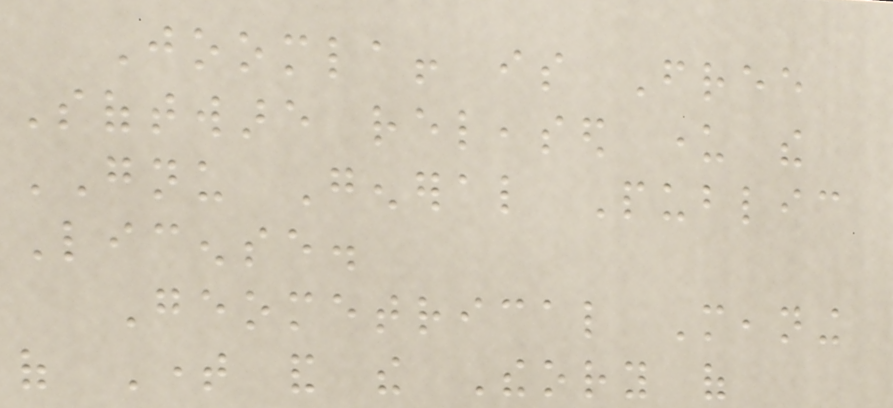Joomla! is Free
Software released under the
GNU General Public
License.
Geometrical Meaning
of Time and the Theory of
